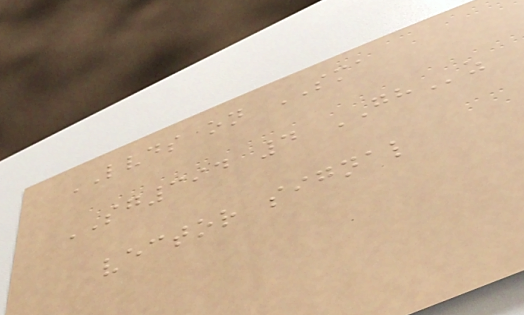LVDS on SMA
SG394 4 GHz
vector signal
